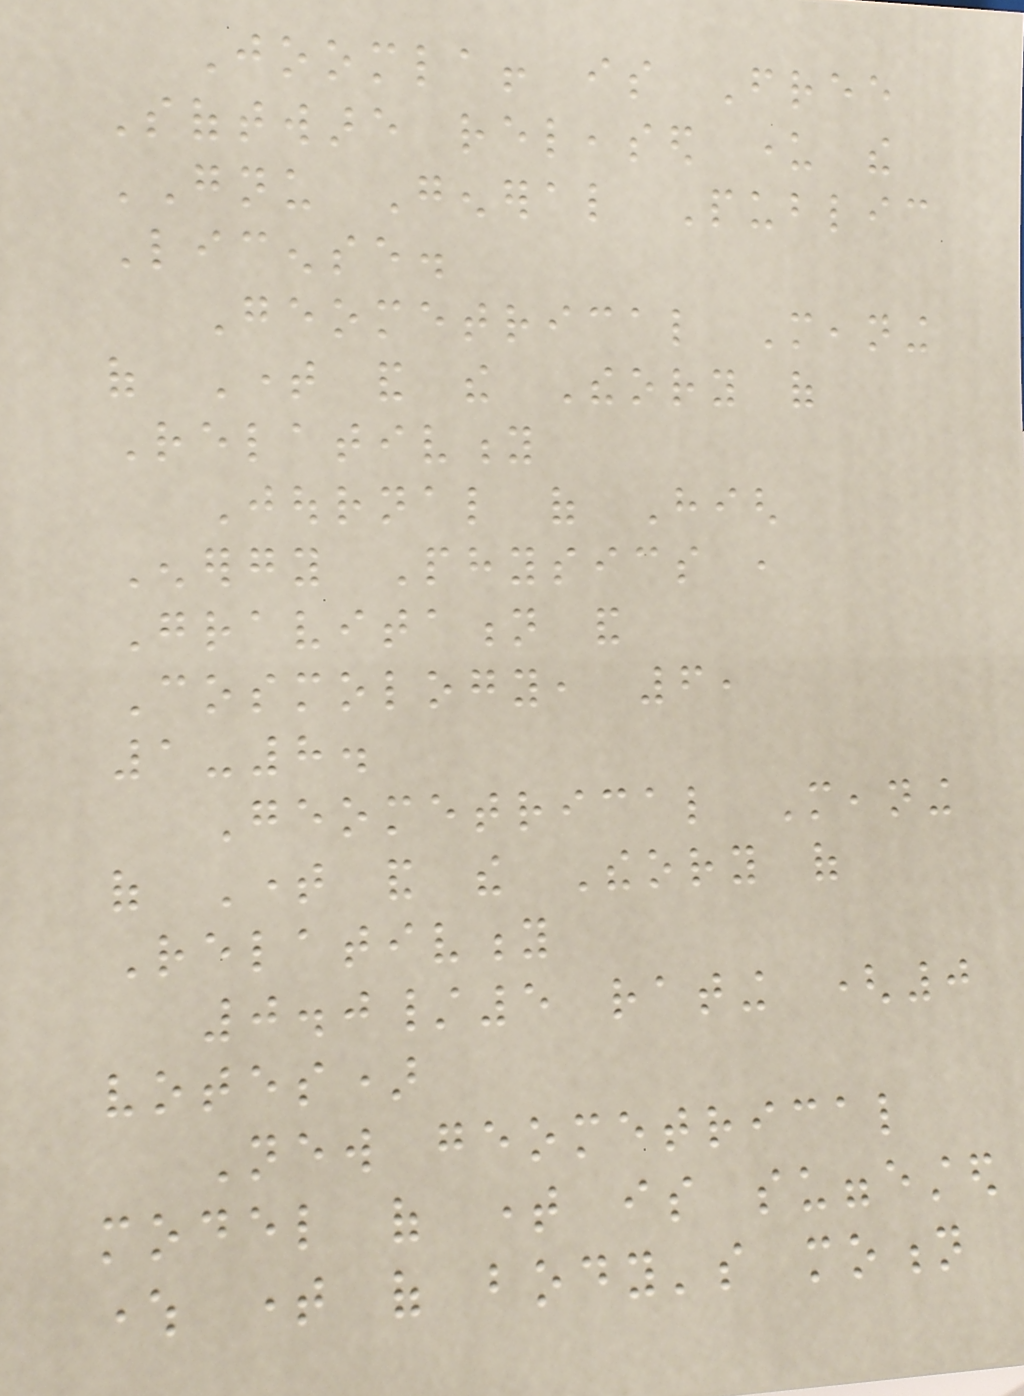Joomla! is Free
Software released under the
GNU General Public
License.
Geometrical Meaning
of Time and the Theory of
Relativity
Journal of High
Energy Physics ,
Gravitation and
Cosmology, 6,
1-8.
Geometrical Meaning
of Time and the Theory of
Relativity
0.0/5 rating (0
votes)
New geometrical
model of time is suggested
where time of body's motion
